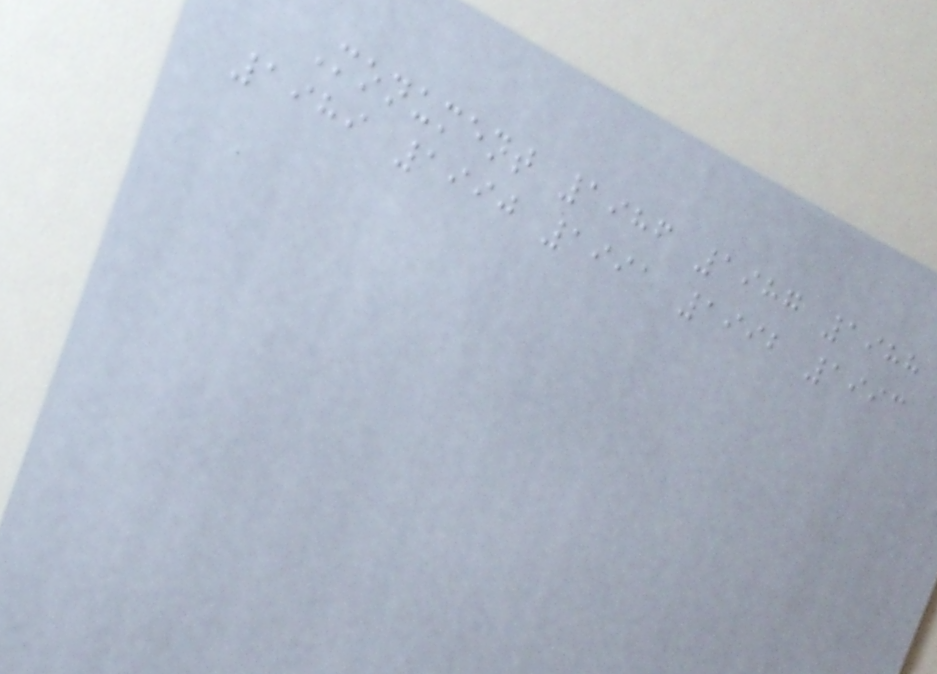Monument 1986 1987 1988
1989 1990 1991 1992 1993
